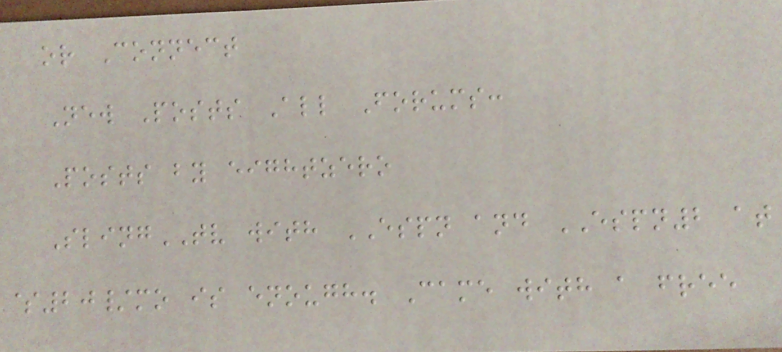or Connect
New Posts All Forums:
Posts by eightzero
SlingTV with ESPN and ESPN2 at
$20/mo is enough. Came with a free
